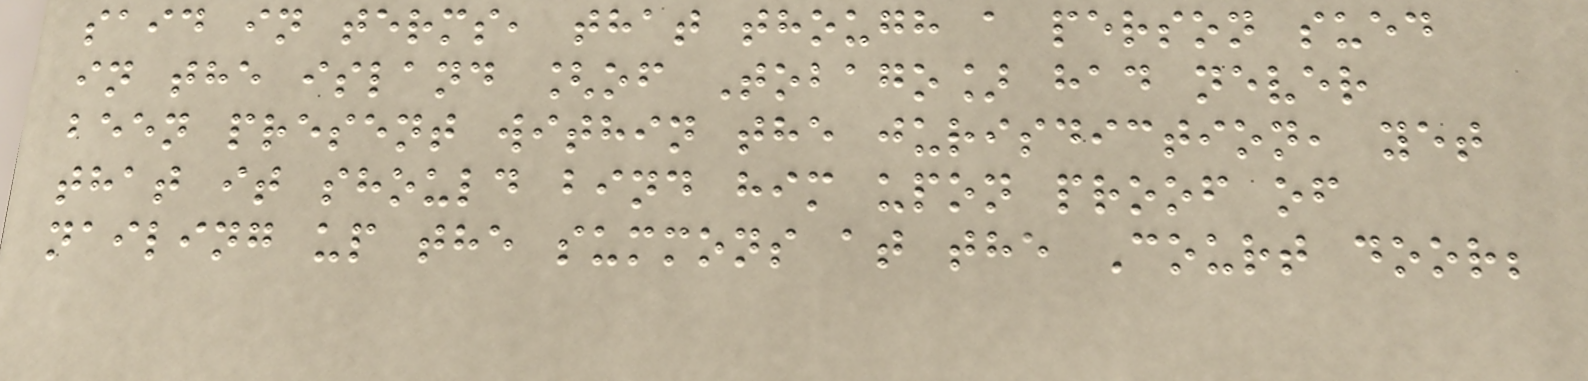said in terms, that though a person sued
in the island [of Tobago] had never
been present within the jurisdiction, yet
that it should bind him upon proof of
nailing up the summons at the Court door;
